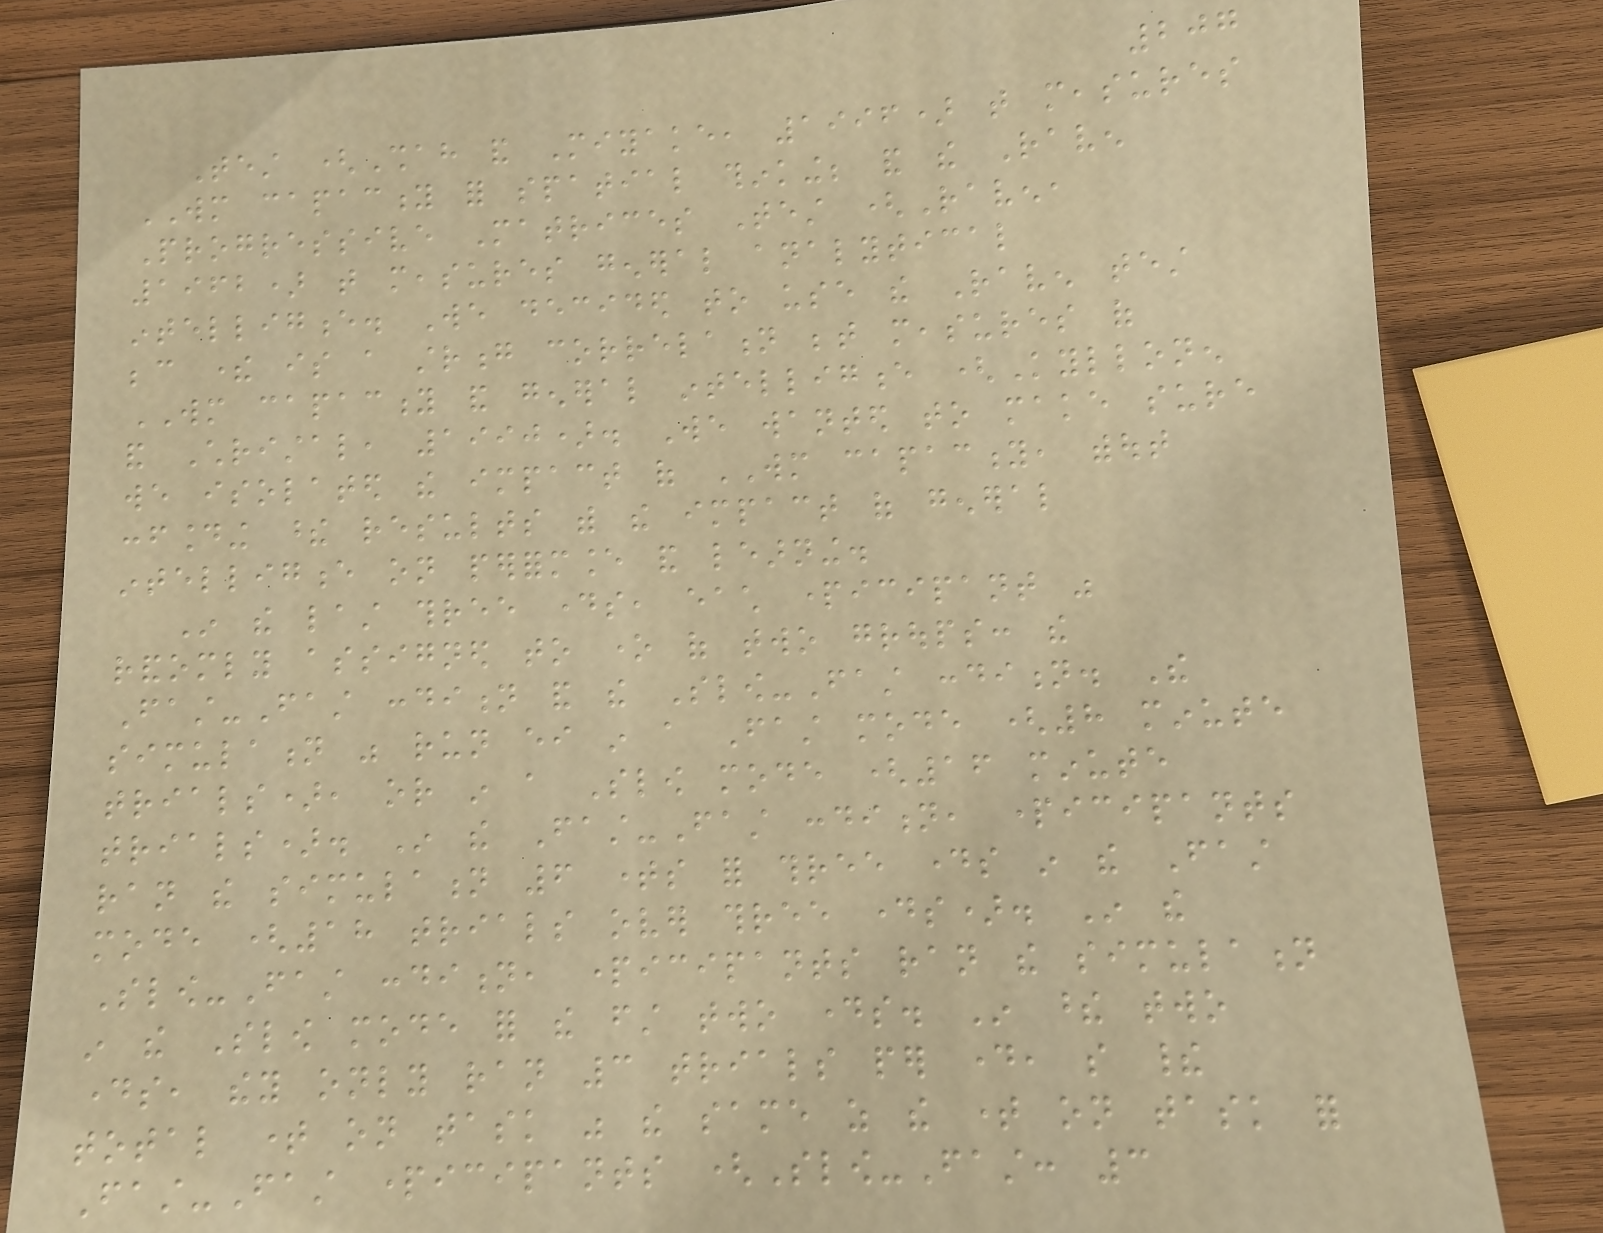207
Test (Shah and Miyake, 1996) that measures
WM capacity for spatial thinking; and the Raven
Progressive Matrices Test (Raven,
1962) that measures general analytical
intelligence. We decided to use the Raven test
because there is a strong correlation between measures of
WM capacity and general intelligence (Kyllonen
and Christal, 1990). We wanted to make sure
we isolated the impact of WM capacity, without
confounding these results with the impact of general
intelligence on performance and learning.
In the last three days, each participant was
randomly assigned to one of two groups: the
Fast-Fast condition and the Slow-Fast condition. The
simulation was run either in a Fast mode (8 minute
trials), or in a Slow mode (16 minute
trials). In the Fast-Fast condition, participants
ran the simulation 6 times for three days in the Fast
mode (18 trials over three days). In the
Slow-Fast condition, participants ran the simulation
in the Slow mode for the first two days. In these two
days, they only ran 3 trials per day, so their
total time on task was the same as the time on task for
Fast-Fast participants (Slow-Fast: 3
